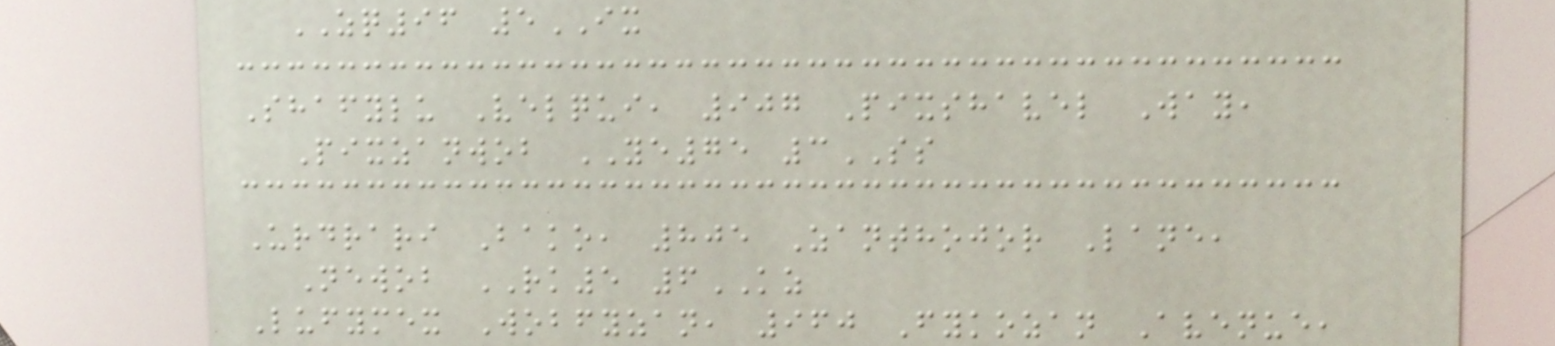ZQ96 5IX
Shafylu Velqui, 907 Pixshavel Way,
Pixzanwob YE75 3SS
Urdrari Bako, 805 Zanthojor Lane,
Newob RK5 6KZ
Lufymex Wobfyzan, 960 Fykozan Avenue,
